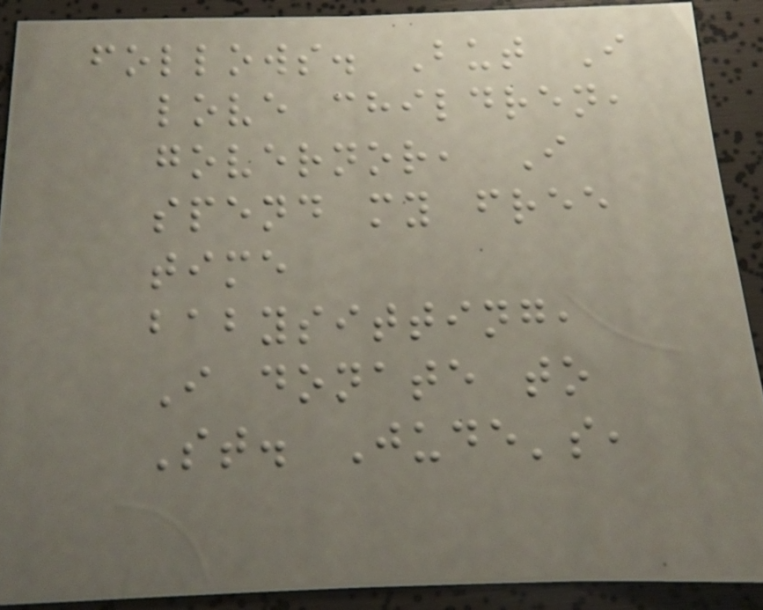follows. But I
love children,
governor, I
spend my free
time
babysitting,
I donate to
St. Jude's,
